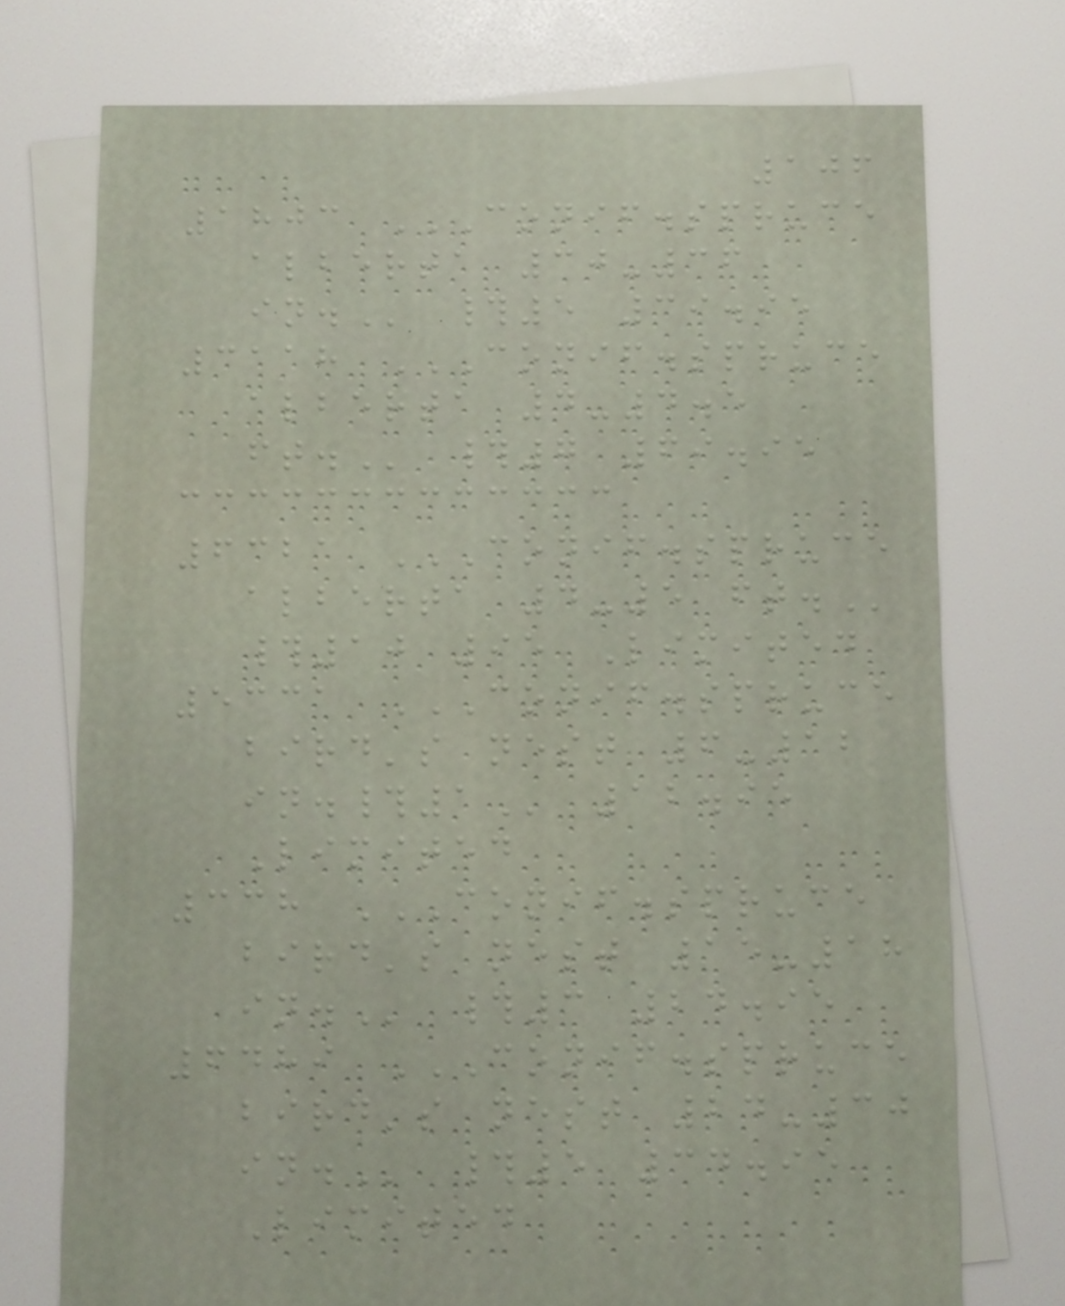106
1803 CONIF.SPRUCE
ALBERTA 30-36
IN. #5 39.95
3118 CONIF.SPRUCE
ALBERTA 4-4.5
FT. #7 69.95
6321 CONIF.SPRUCE
ALBERTA 4-5 FT.
#10 95 Limited
5331 CONIF.SPRUCE
BIRD'S NEST 6-12
IN.#1 12.95
Limited
338 CONIF.SPRUCE
BIRD'S NEST 15-18
IN. #3 24.95
6489 CONIF.SPRUCE
BIRD'S NEST 24-30
IN. #5 34.95
Limited
